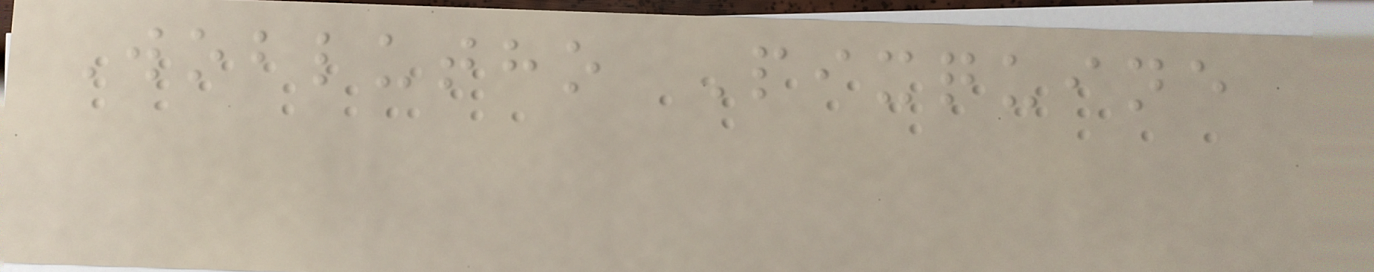Woblutho Pixquine
